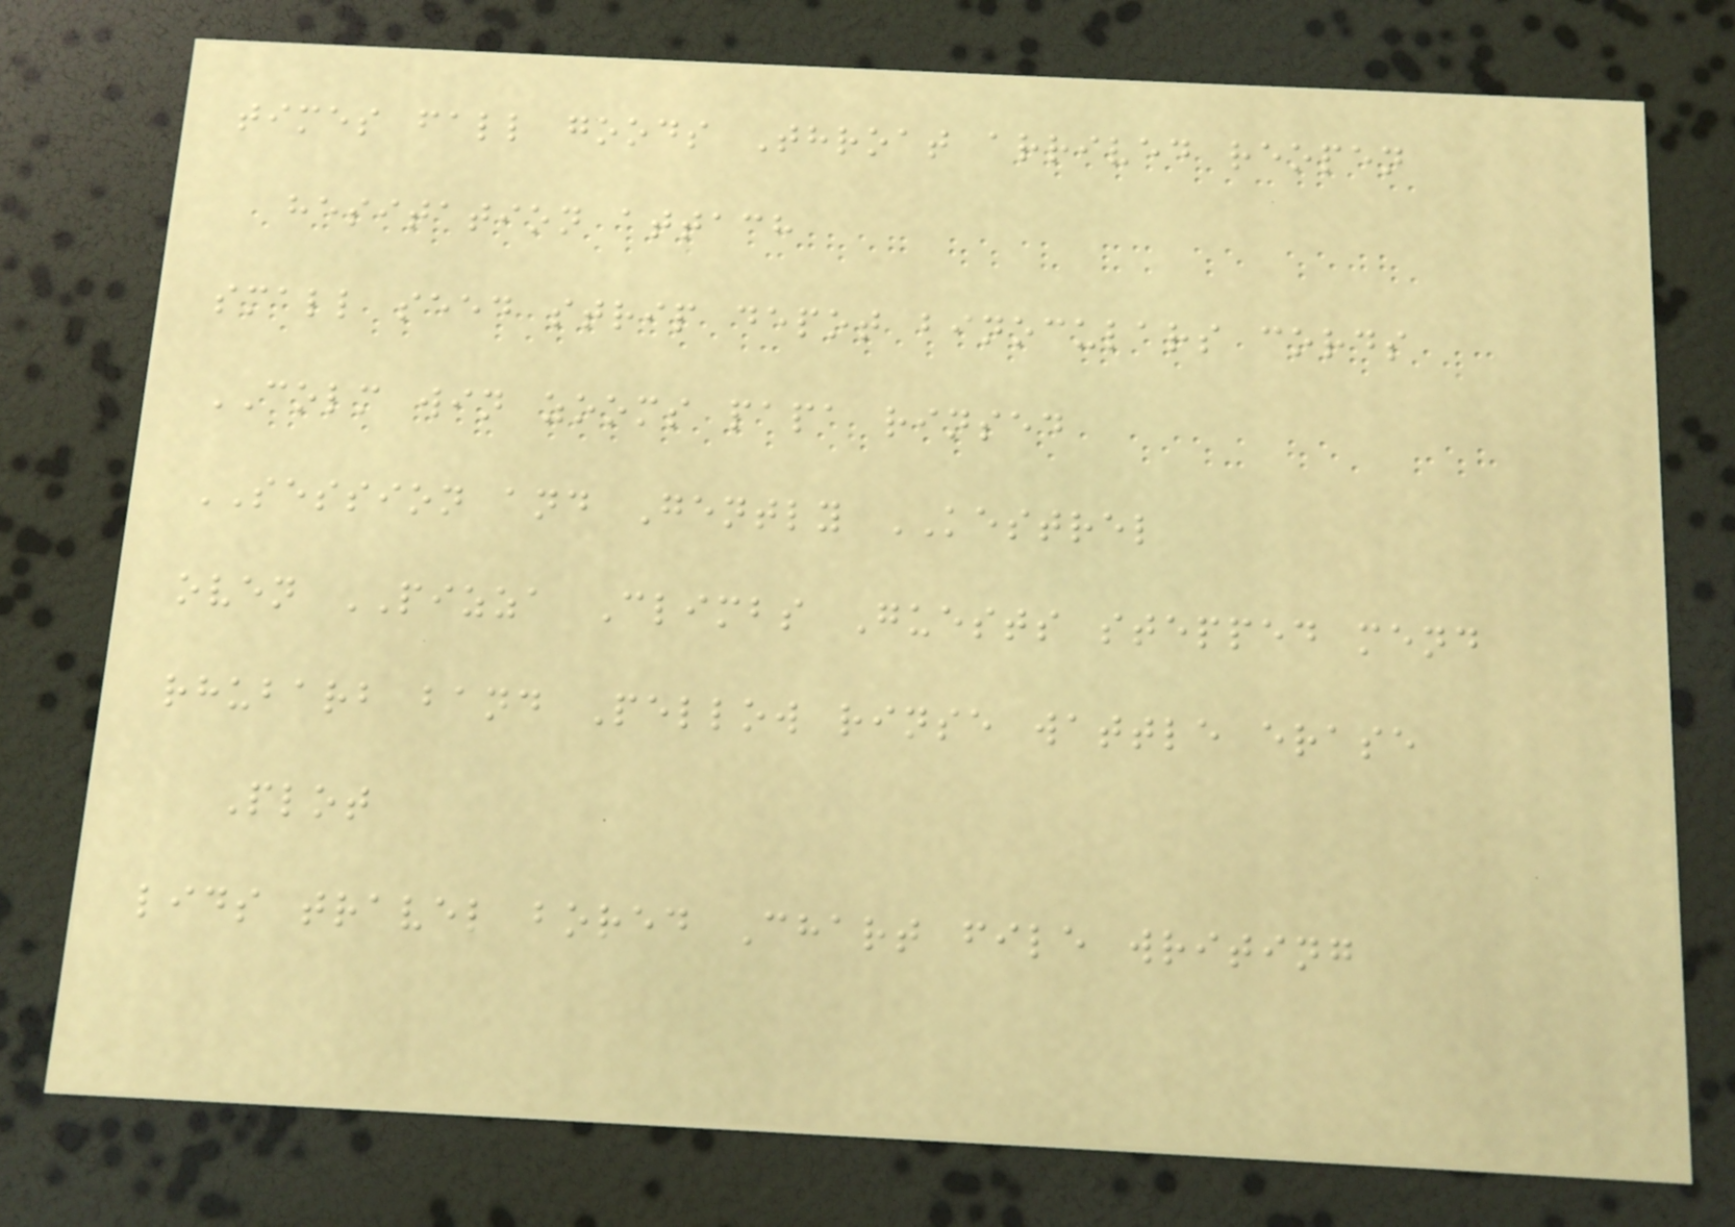times fall goods Throat arrived reopen
hesitation attach
small seed strip depot binoculars cords
COLM win zooms papa rinsed
SESSION and Gently KESTREL
oven PIZZA Climbs Guests stepped mend
rhubarb band Pellow rinse wattle erase
Plot
lids travel bored Chart file writing
